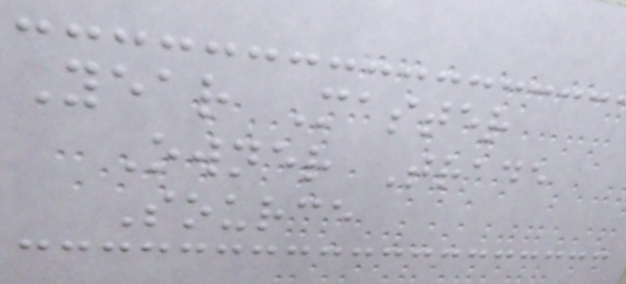Year Master
Owner Trade
Source
